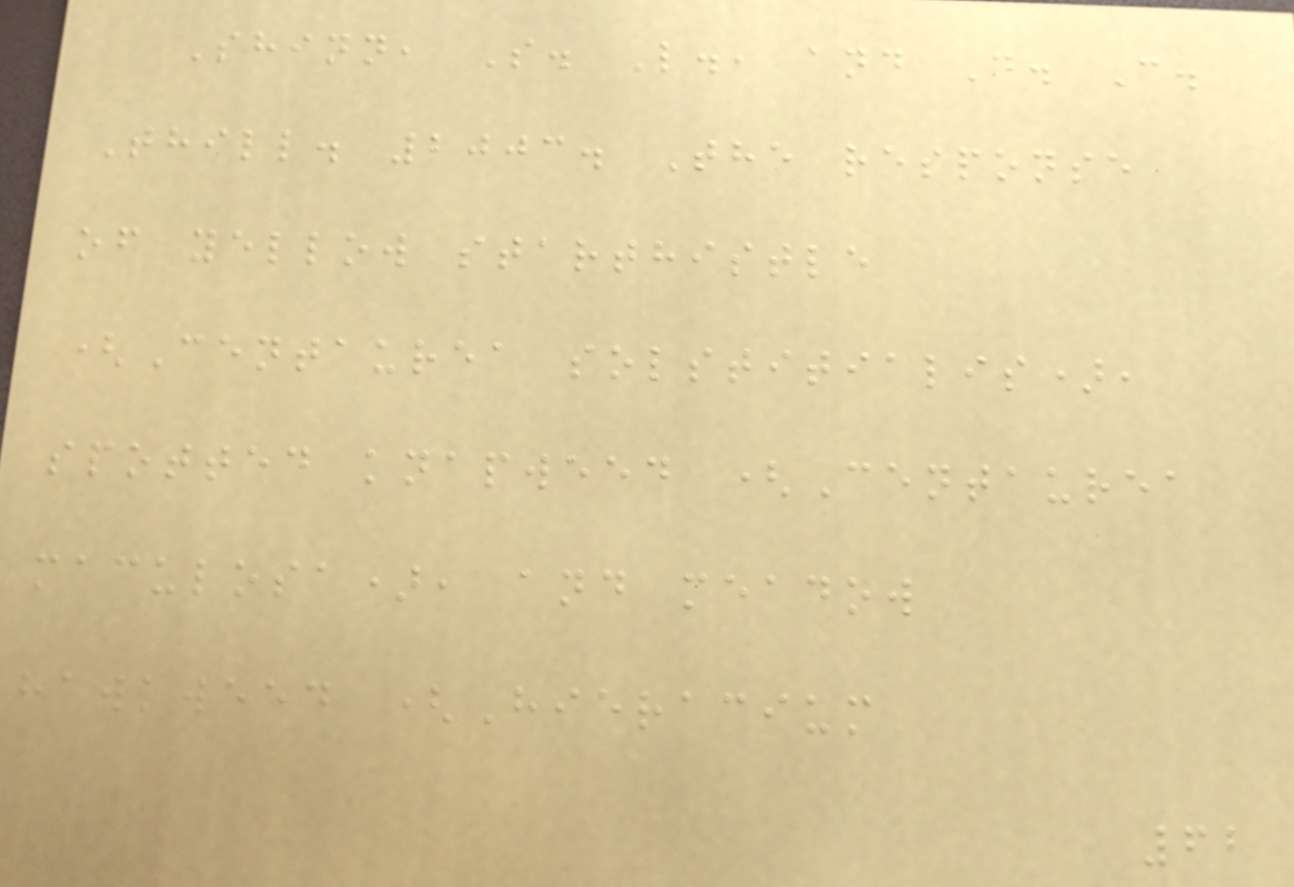Shinn, S. L., and D. C.
Thill. 2003. The response
of yellow starthistle
(Centaurea solstitialis),
spotted knapweed (Centaurea
maculosa), and meadow
hawkweed (Hieracium
62
